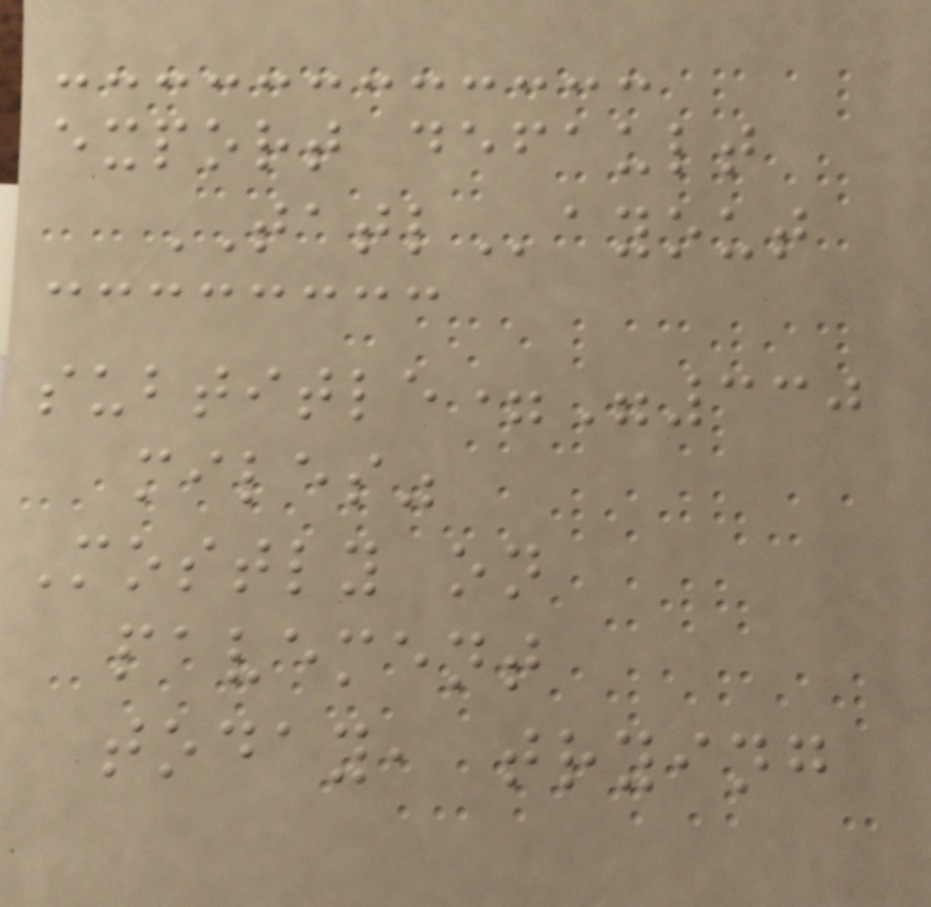export default
TATLayout
subtitle="330
miles"
Mostly on
pavement
today, trying
